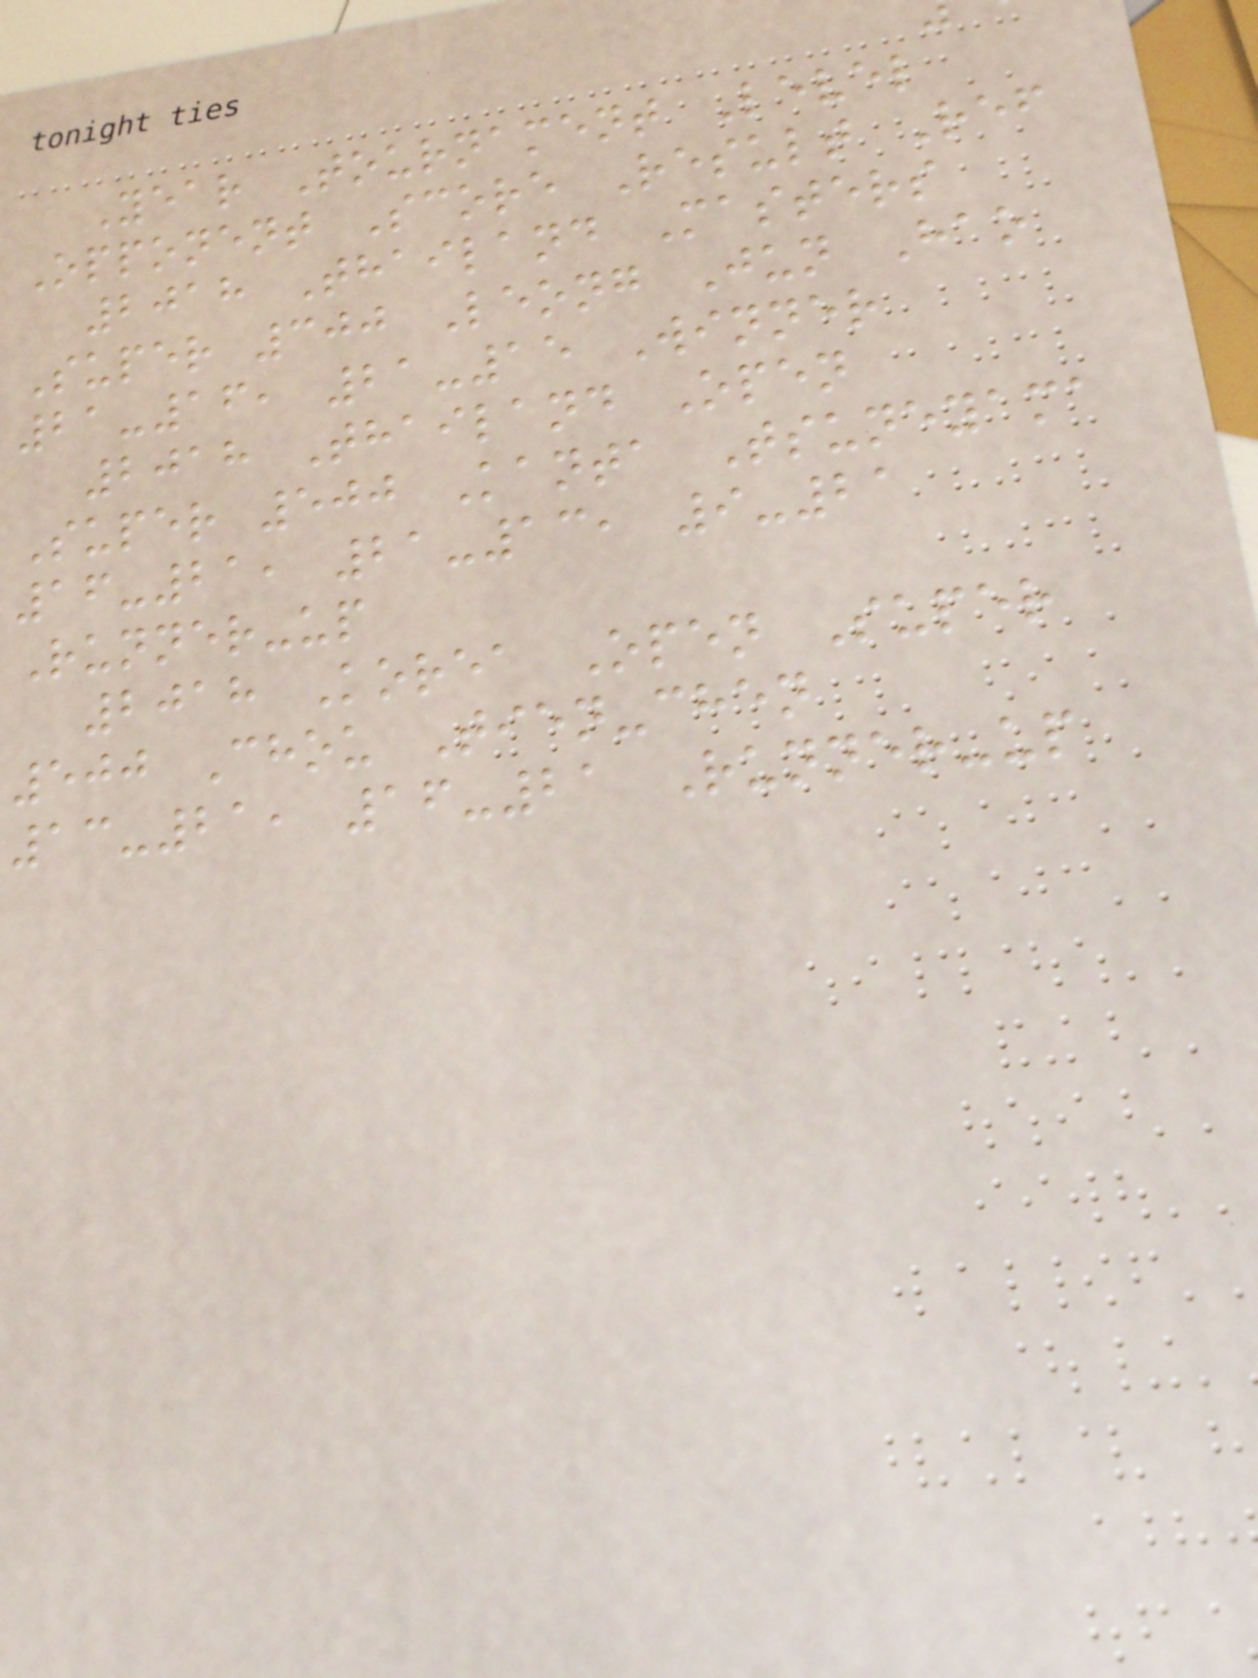Year Tournament Level
Opponent Score Result Ref
2018 Thailand Masters
Super 300 Leong Jun Hao
21-16, 21-15 Winner
2018 Thailand Open
Super 500 Kanta Tsuneyama
16-21, 21-13, 9-21
Runner-up
2018 Korea Open Super
500 Chou Tien-chen
13-21, 16-21 Runner-up
